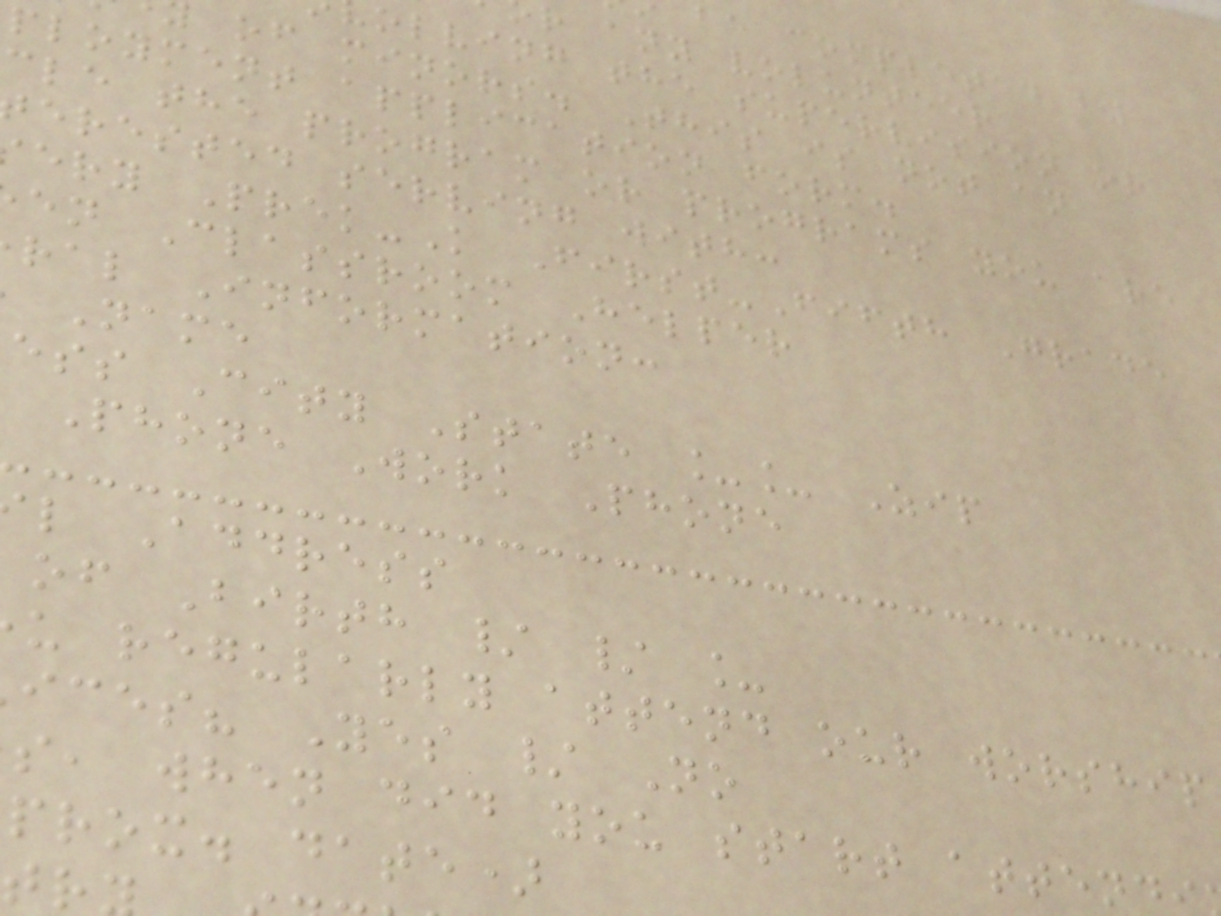be completed by
r any volunteer
olving the supervision or
of minors. This is not an
ployment application form.
cle the program or programs you are
erested serving with:
ery Prek-K First-Fifth Grade
en Classroom Helper
ral Information:
Name
ess City State __ Zip
Phone Work Phone
l Address
of Birth / / _
u regularly attend our worship
ices? Yes / No
s, when did you start attend
prox. date)
